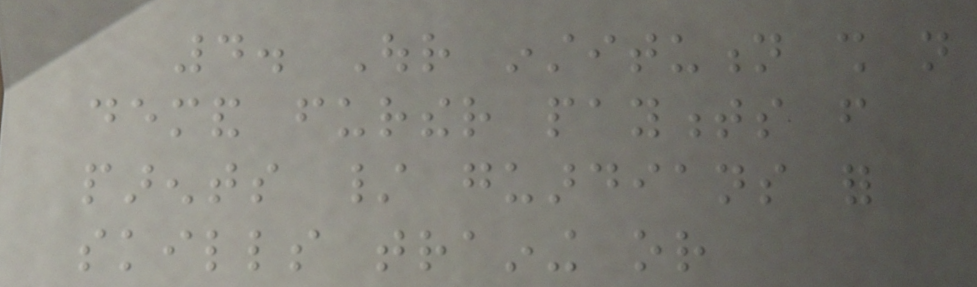4. Our institution shall not
demand further payments from
parents / guardians for
skills training or
